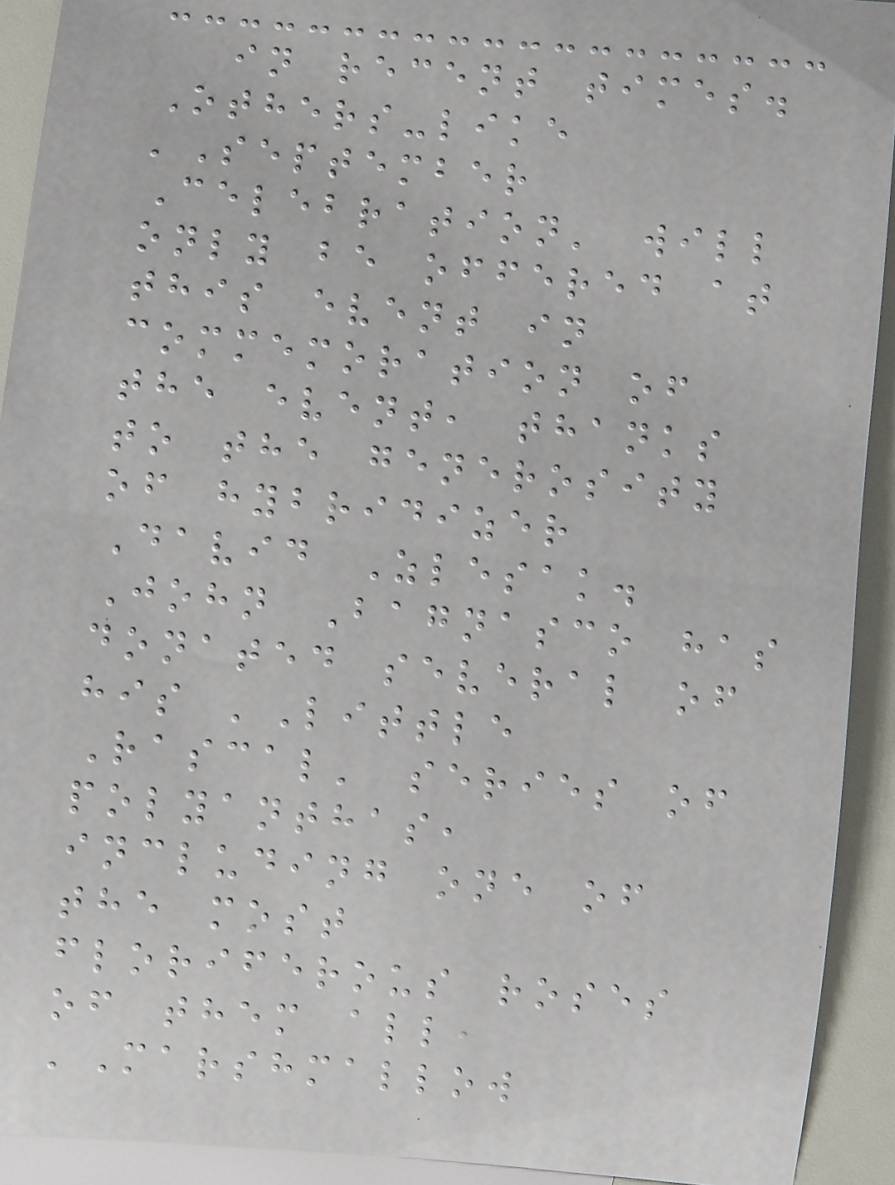in recent times.
Others-like
'September
Celebration' will
only be offered at
this event in
commemoration of
the event, thanks
to the generosity
of hybridizer
David Zlesak.
John Bagnasco has
donated several of
his 'Little
Rascal' series of
polyanthas,
including one of
the most
floriferous roses
of them all,
'Marshmallow
